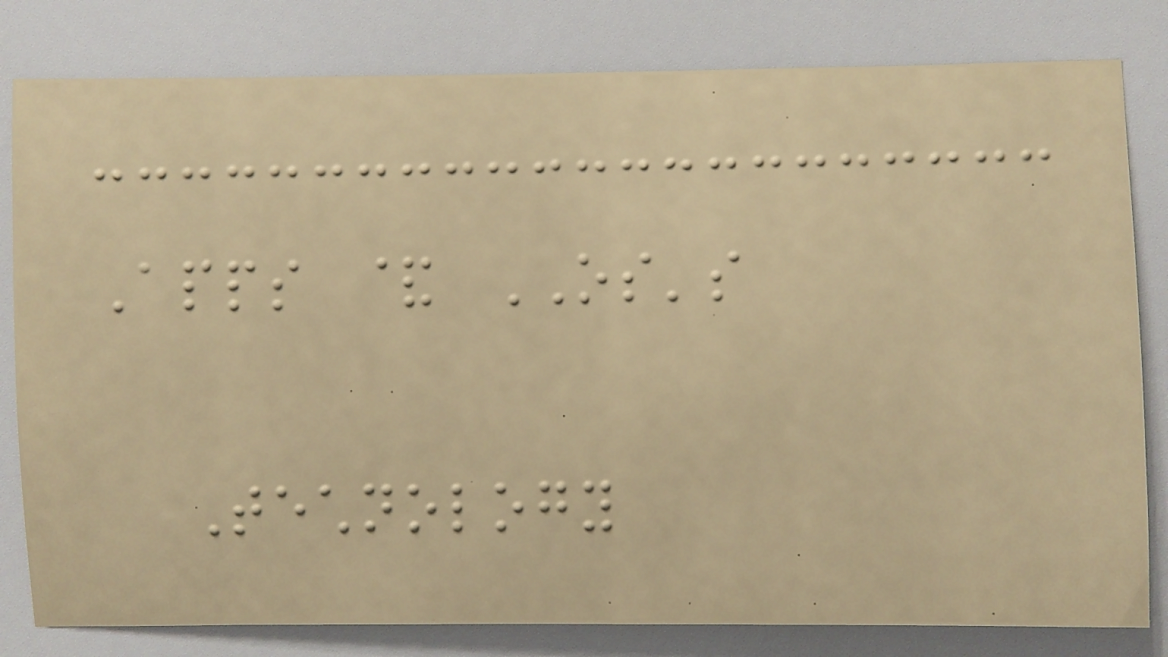Apps & OS's
Technology
